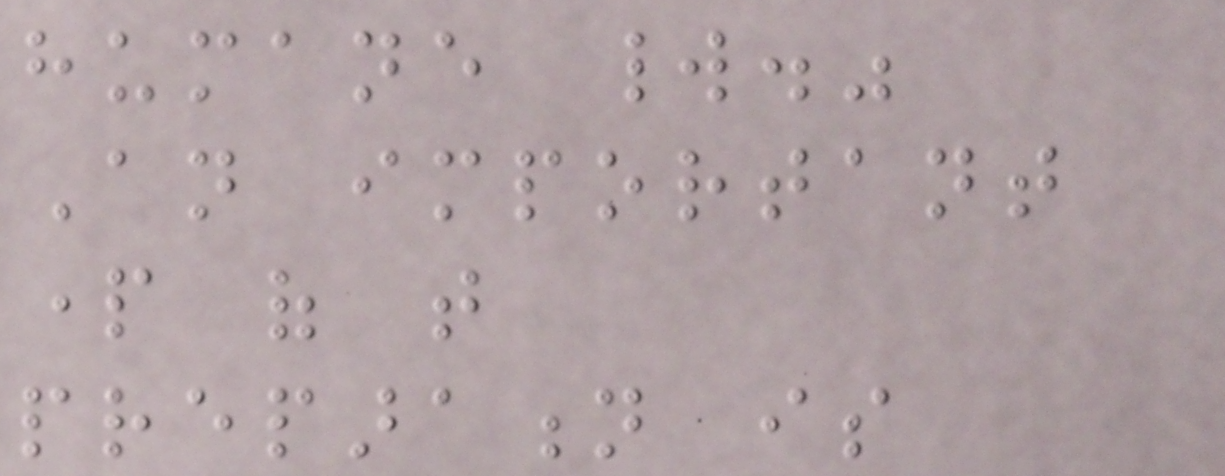humane world."
An important
part of that
preparation is
